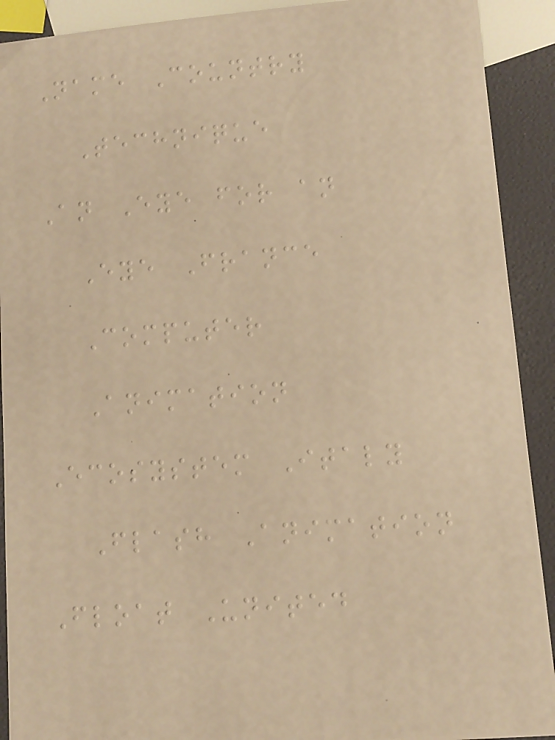Name Country
Technique
An Eye for an
Eye France
Computer
Animation
Ecosystem Italy
Flash Animation
Float United
